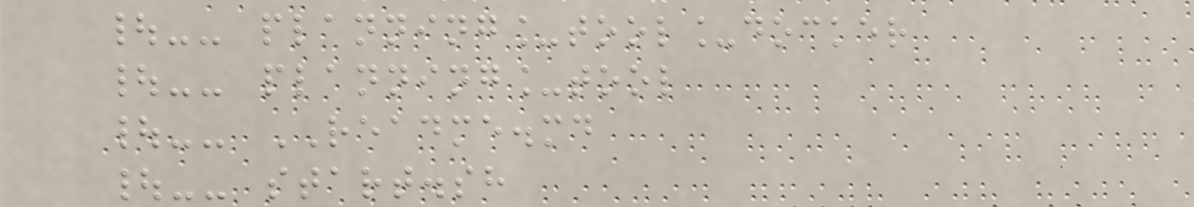|-- planning_tool_docker
|-- planning_tool
|-- README.md
|-- start.sh
